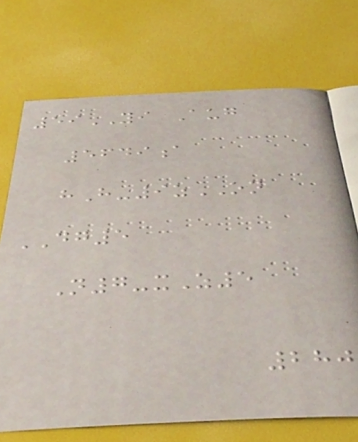59YI Aug
5649a
hH-9zON
DG5
N7-xZ5
280
